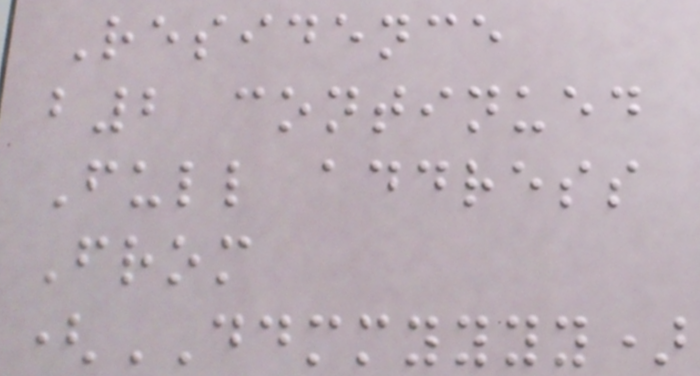Residence
b2 continued
Full address
From
(DDMMYYYY)
